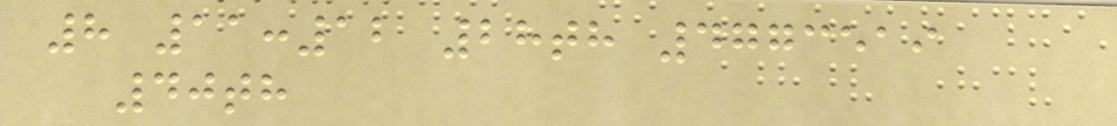8 11:12 28th 4773519
40th
